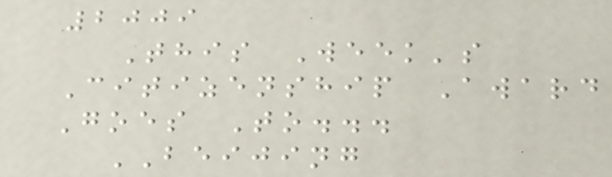2009
This Week's
Citizenship Award
Goes To...
BEIJING
